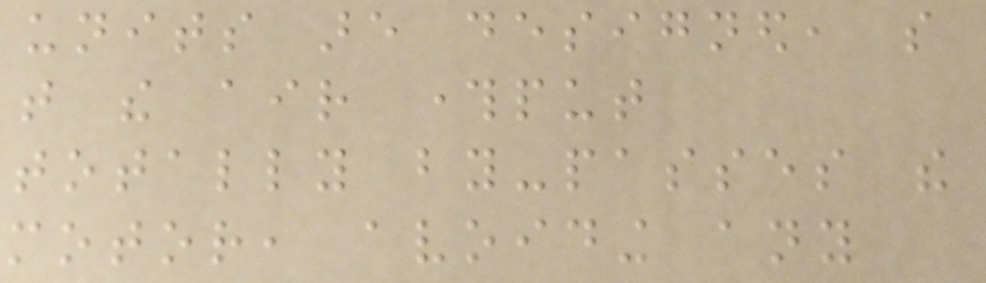units are designed, so
that the air throughput
totally by-passes the
motor, avoiding any
